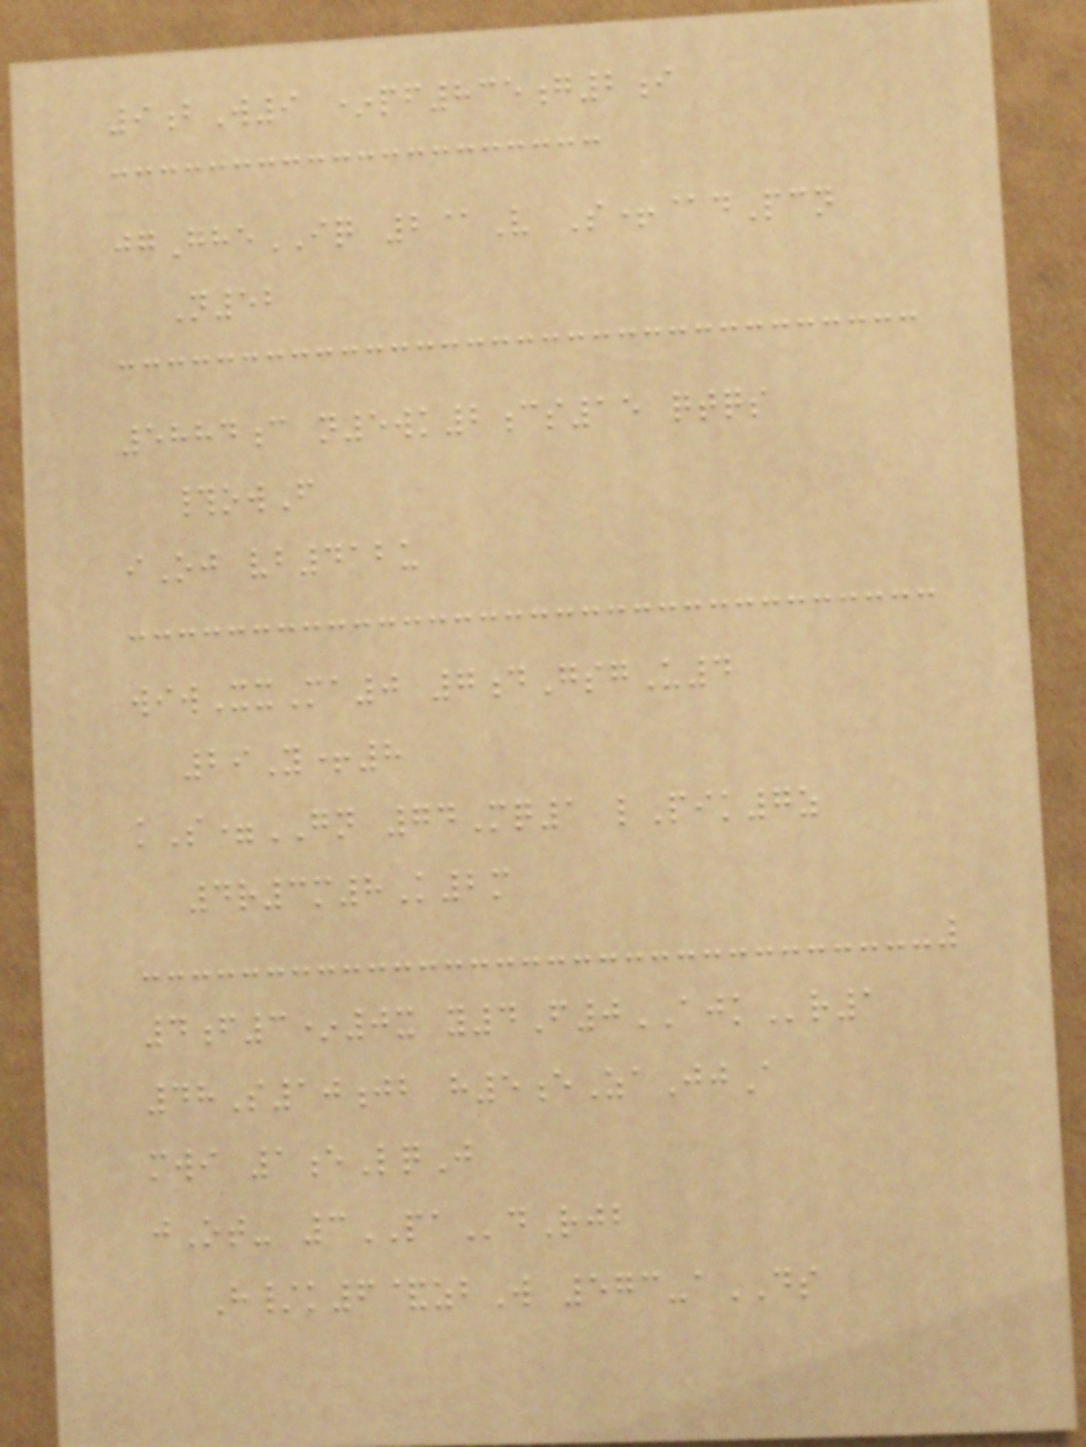9bW9 *pf835g2i
jgGheIQ 2@V S+@dPcn
N52
5884c n5wk2cs15 qtqs
#owF
iOj vb412u
wiwXxMa0 7dGsgU4
29Y+8
kS=GN 74Mq1 lPik7z
4r3m8K2m
4f3*0x y4F0AJKr1
48S10jb h5eZaJjA
mwi 1eLqJ
jOt- 3PAdRjb
H/k6&zbW 573-aDS
